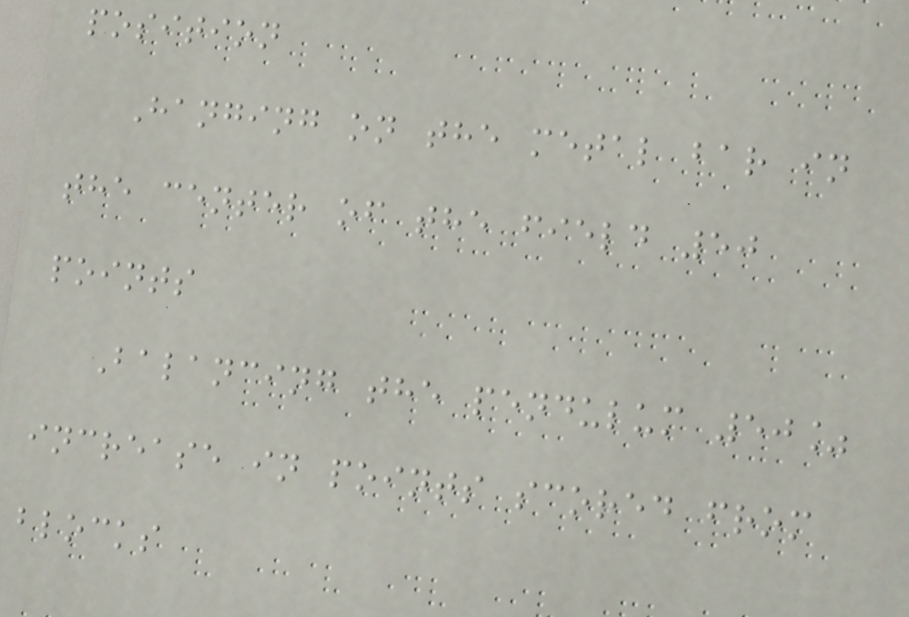position
Hanging on the metal bar in
the center of the field 50
points
Balancing the pendulum 50%
increase in points scored from
blocks
